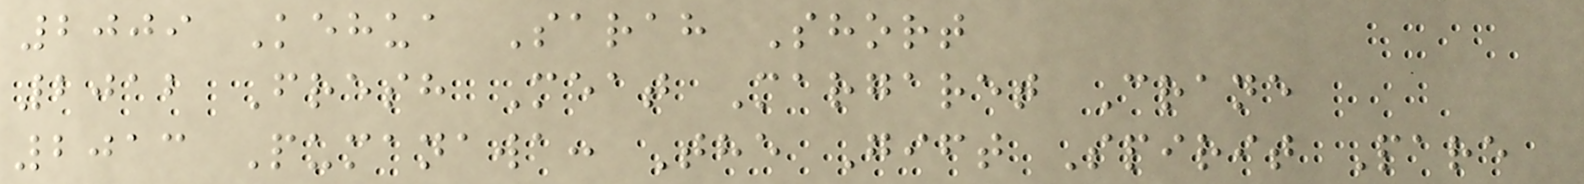2009 Kehua Sarah Short
2012 Fresh Meat Margaret Crane
2013 Pumanawa: The Gift Spirit Pare
